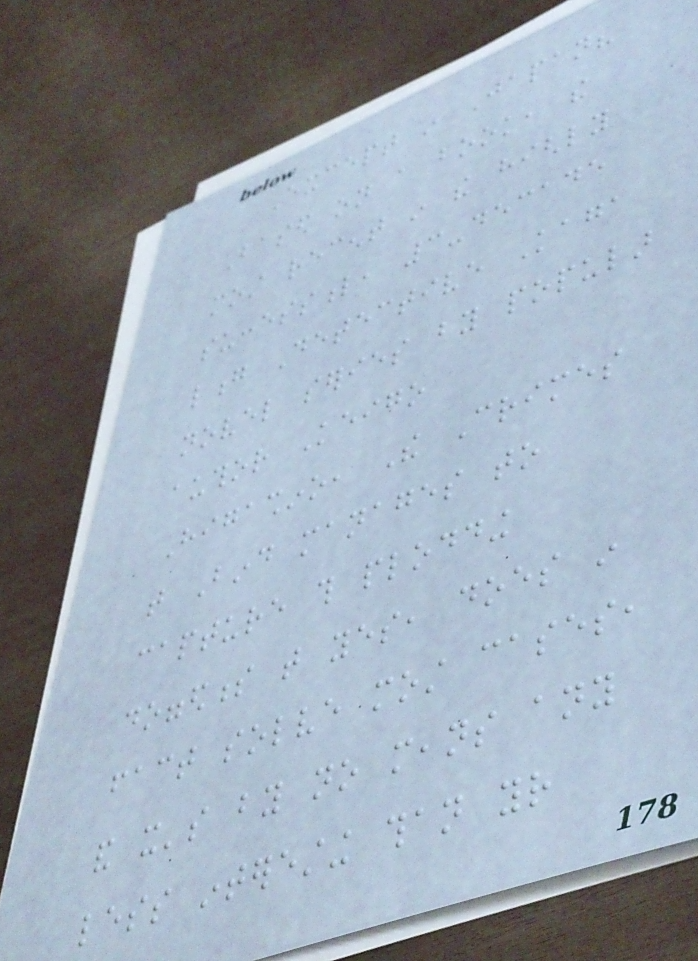Except in Japan?
Based on a book, the
most recent in the highly
successful, 3-decade
long Detective Kaga
novel series by popular
author Keigo
Higashino, The Crimes
that Bind manages to
capture this plodding
doggedness that yes, does in
fact solve most cases,
and it's by no means any
less interesting than your
